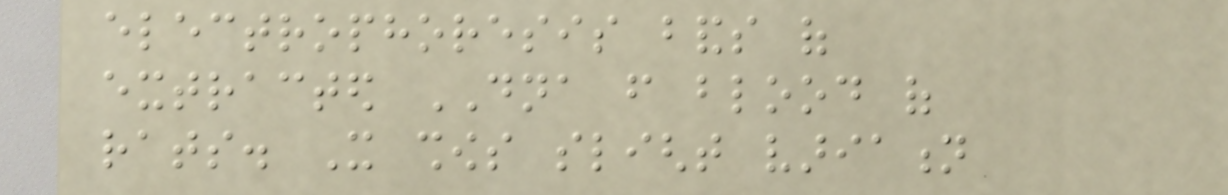electrophoresis bands of
extracted DNA from blood of
rats. It shows slight variation
